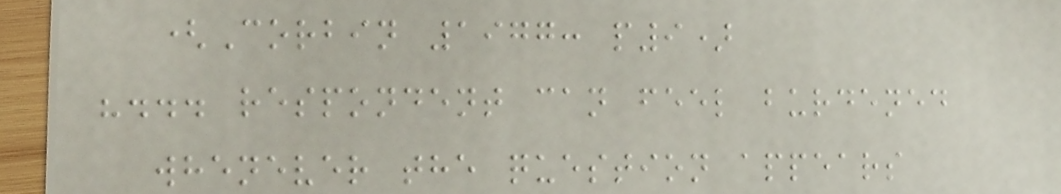(Corbin 1977: p9)
"... respondent can feel burdened
whenever the question appears
